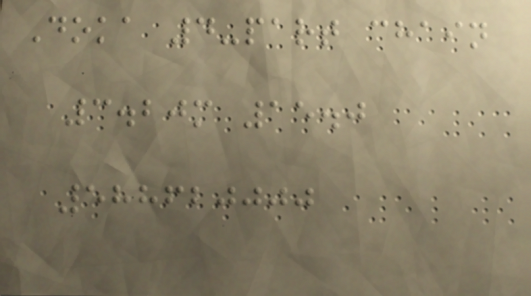Doka 4-part chain
3.20m 15.0
588620000
